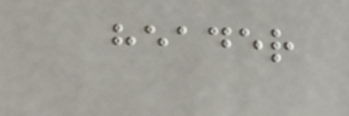header
